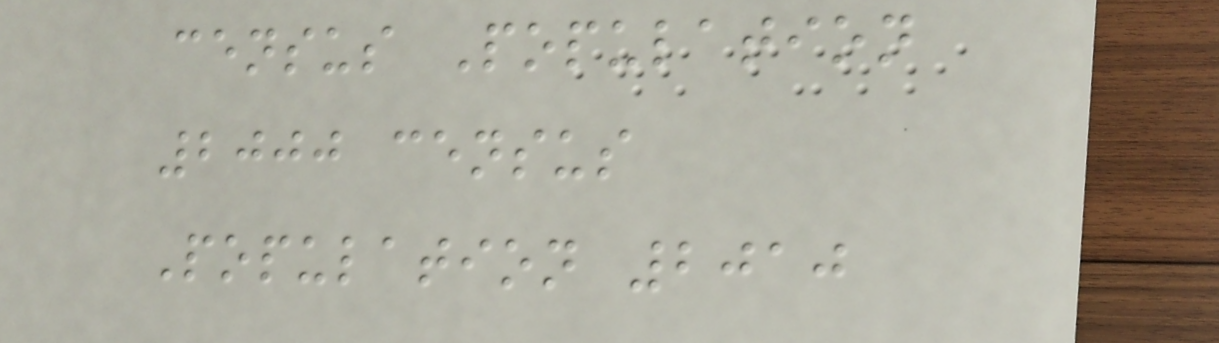census Population
2000 census
Population 2010
